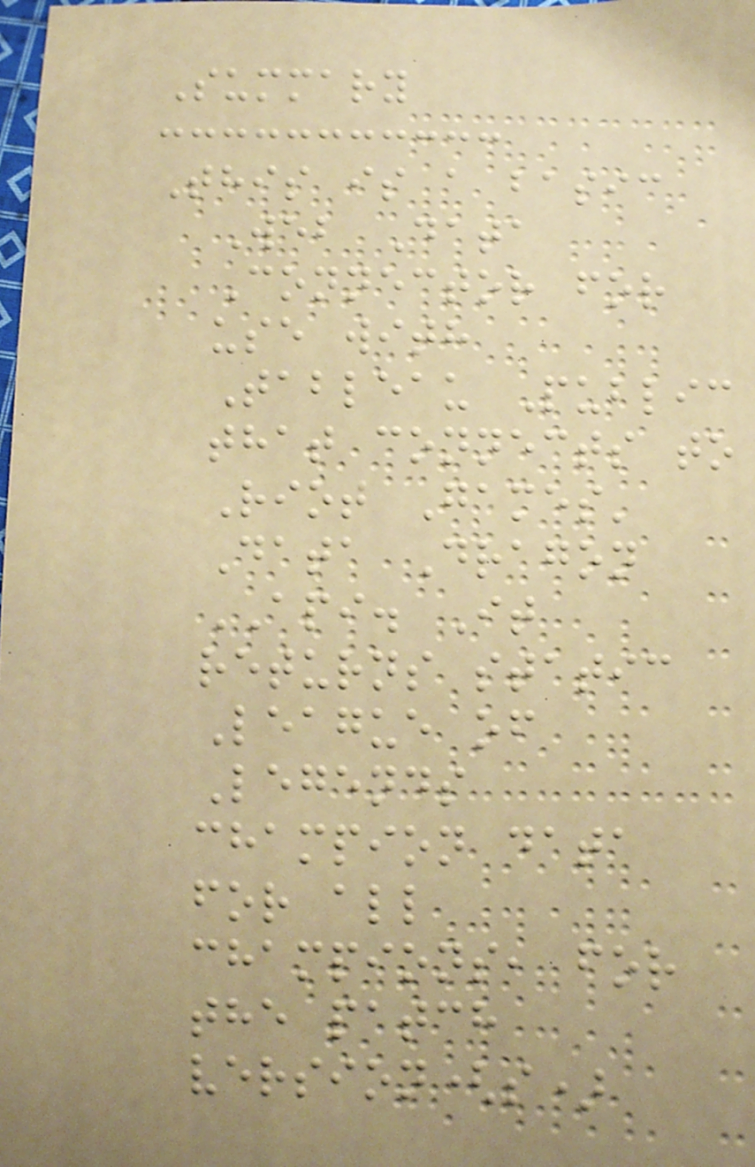Summary
This is a basic
Web Data
Connector for
use with
Tableau Public
that connects to
Riot Games'
Data Dragon
API. It
returns static
League of
Legends
champion data
for all
champions, for
the patch
version(s)
